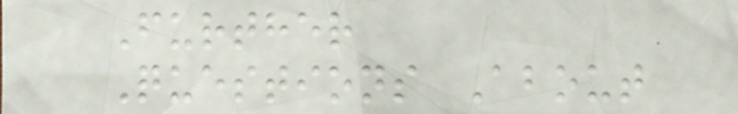Further
Questions About
